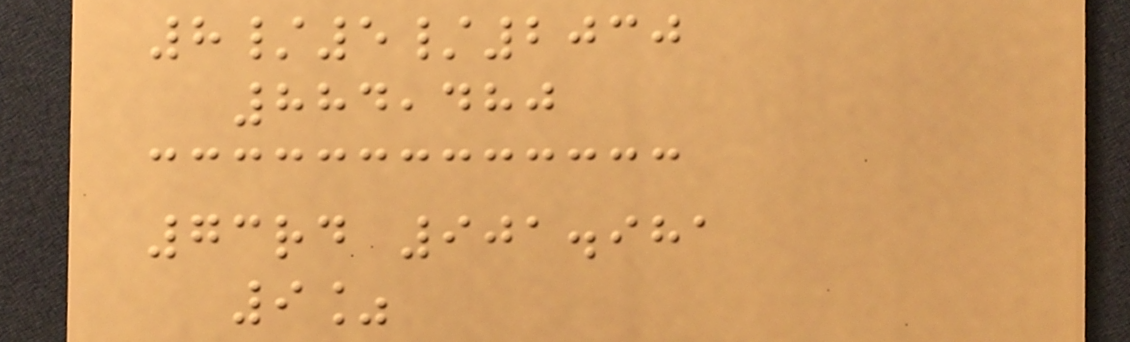8/5/2030
884,480
73rd 901.981
9%
